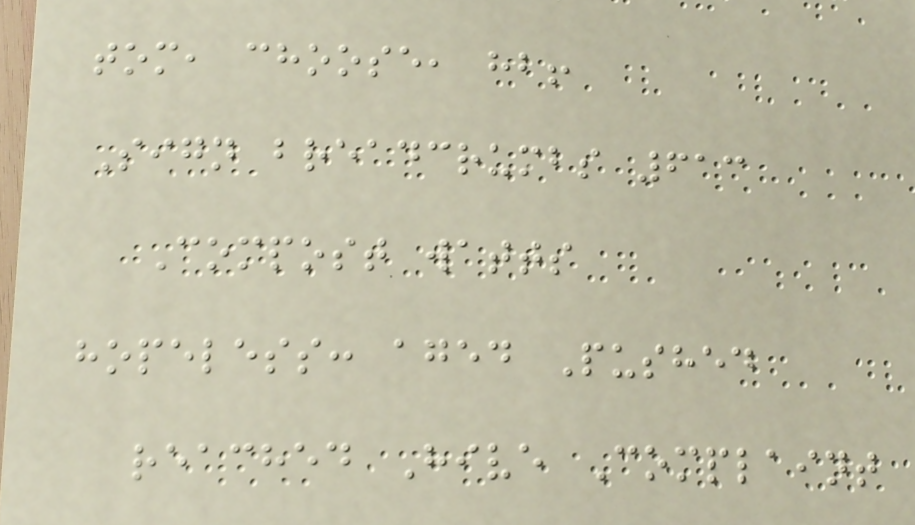tom, choose, hb!
Sign breadcrumbs 613
Compost watts
hopeless: aged Pushed
reached Hive Complaint
